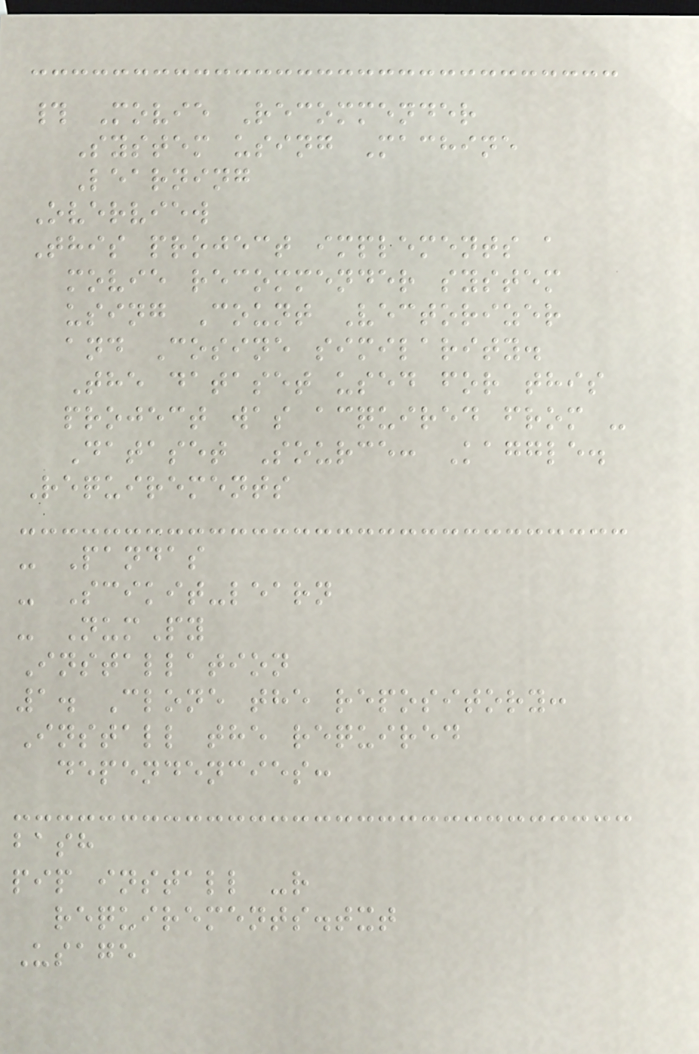# Movie Recommender
System using Machine
Learning
Overview
This project implements a
movie recommender system
using Count Vectorizer
and Cosine similarity.
The dataset used for this
project was acquired from -
Dataset Source: Kaggle.
Requirements
- Pandas
- Scikit-learn
- NumPy
Installation
1. Clone the repository:
Install the required
dependencies:
bash
pip install -r
requirements.txt
Usage
